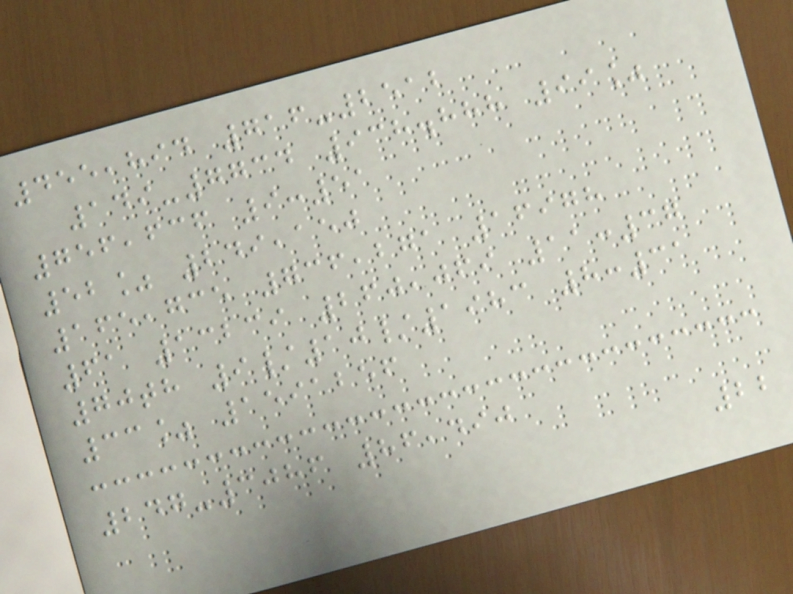455,894 716-2512
149-7734 938.888 99%
756,636 9:51
52% 249,150
165,735 736,271 16978
61 13239 260,069 11:37
70th 9/10/1983 8:31
33% 1591256
247-3086 86,490
22
